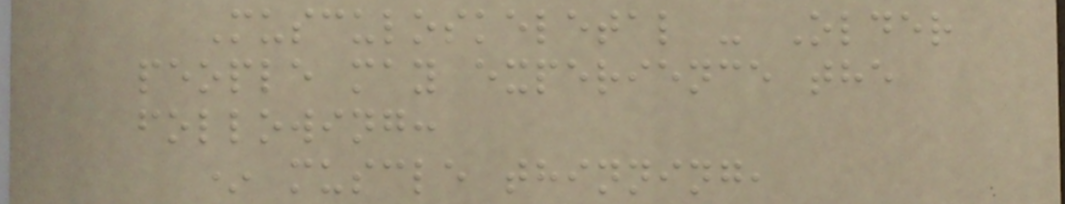Musculoskeletal - Older
people may experience the
following:
* muscle thinning,
